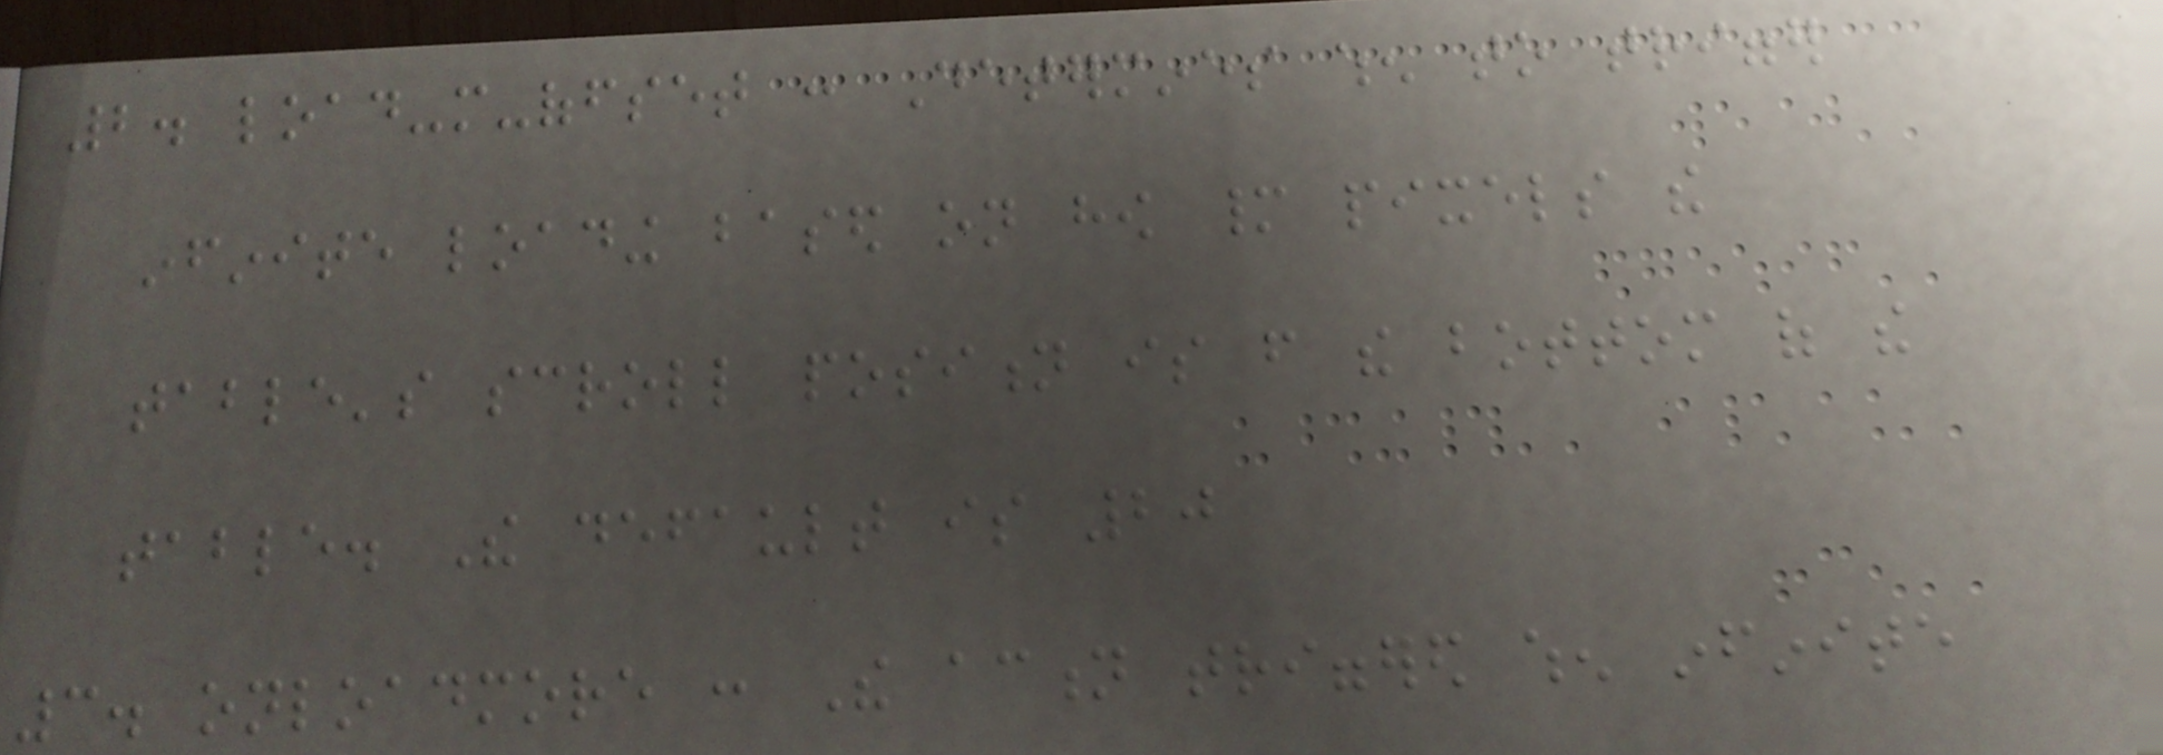2. load-more-offset : Determines when to trigger
infinite loading based on how many pixels the
table's scroll position is from the bottom of the
table. The default is 20
3. onloadmore : The action triggered when infinite
